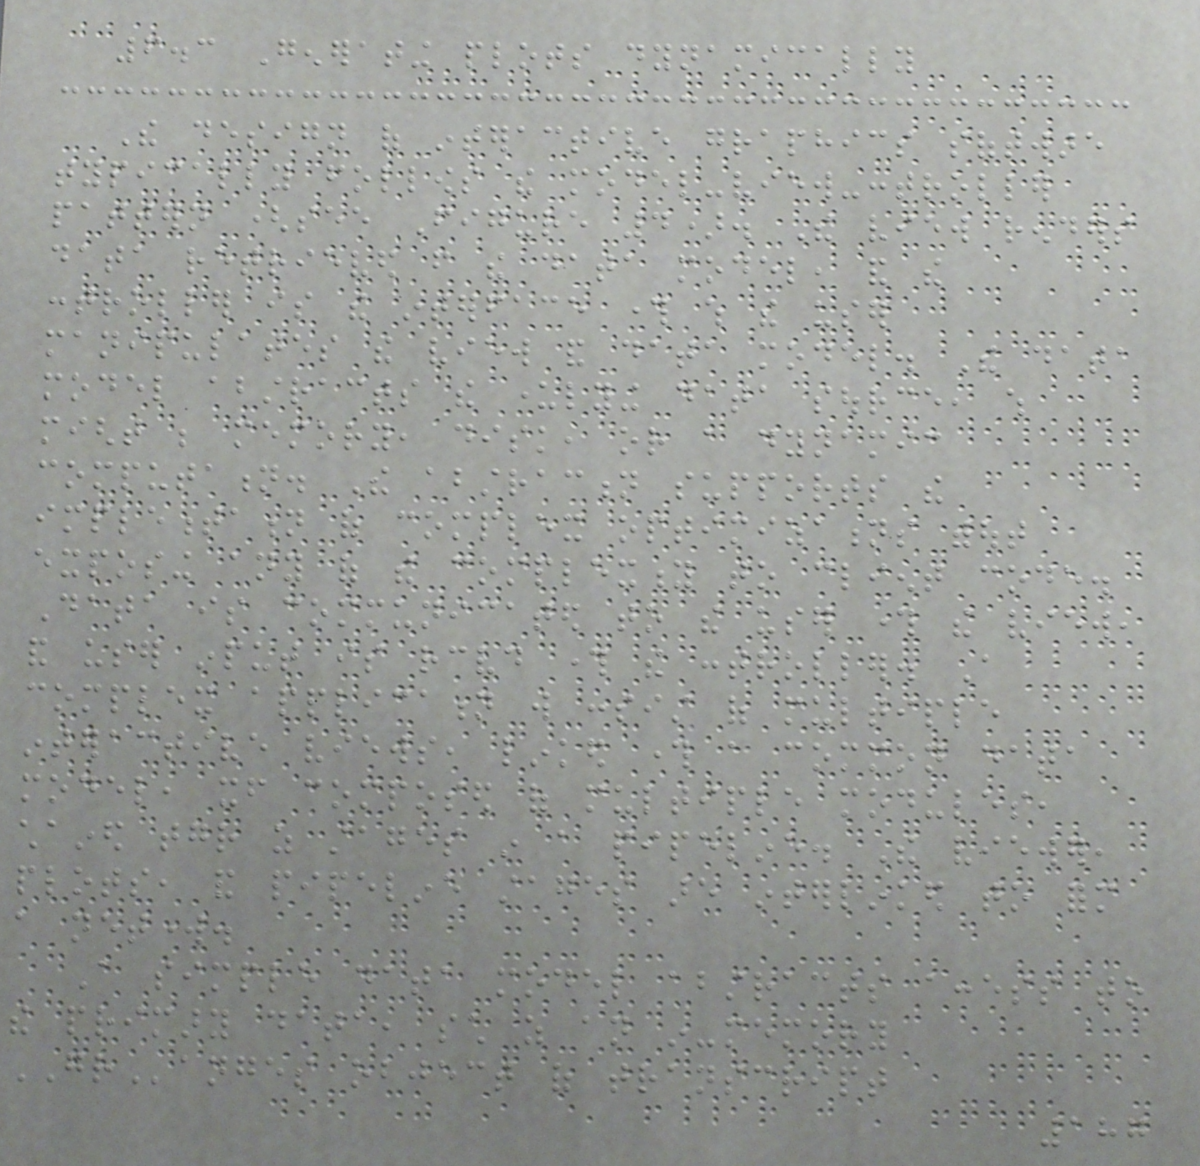6.3 Generating plots dynamically
The design of interactive graphics software
typically follows the model-view-controller
pattern (see Figure 4). The view renders
data retrieved from the data model, and the
controller is the interface through which the user
manipulates the view and data model. The data
model abstracts the underlying data source, which
might be memory, disk, or a dynamic
computation. The abstraction supports the
implementation of complex optimizations without
exposing any of the complexity to client code.
Data is communicated to the user through the view,
and user input is received through the controller. A
complex application will consist of multiple
interactive views, linked through a common data
model, itself composed of multiple modules,
chained together as stages in a pipeline. The viewer,
plots, and pipeline stages are interlinked to form
a network.
A simple data model abstracts access to
the primary data, such as an in-memory
GRanges object of transcript
187
